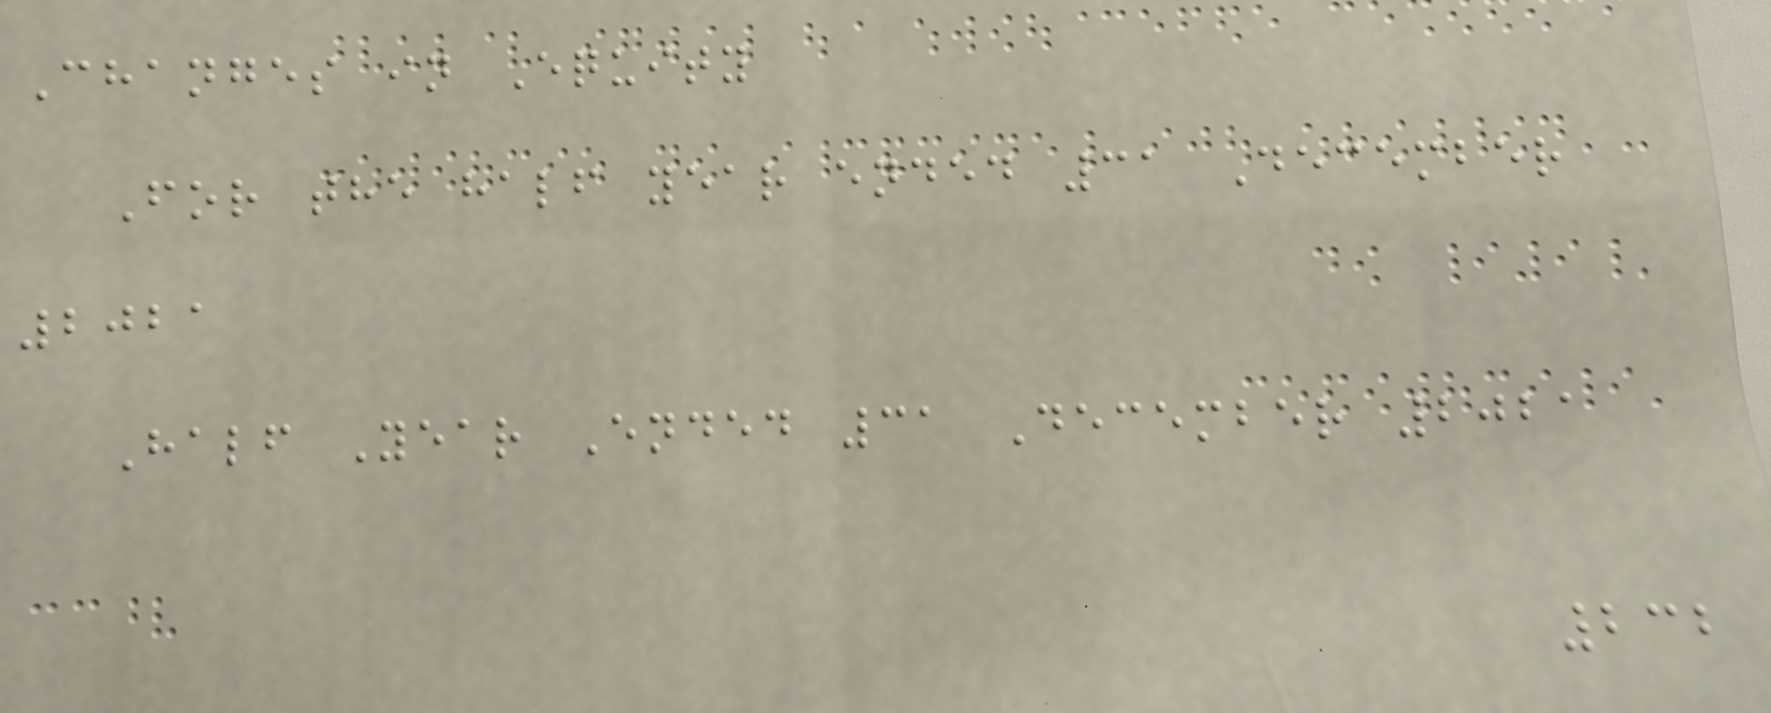Changes in Equity
For the half year ended 31 December
2021
Half Year Ended 31 December 2021
232
